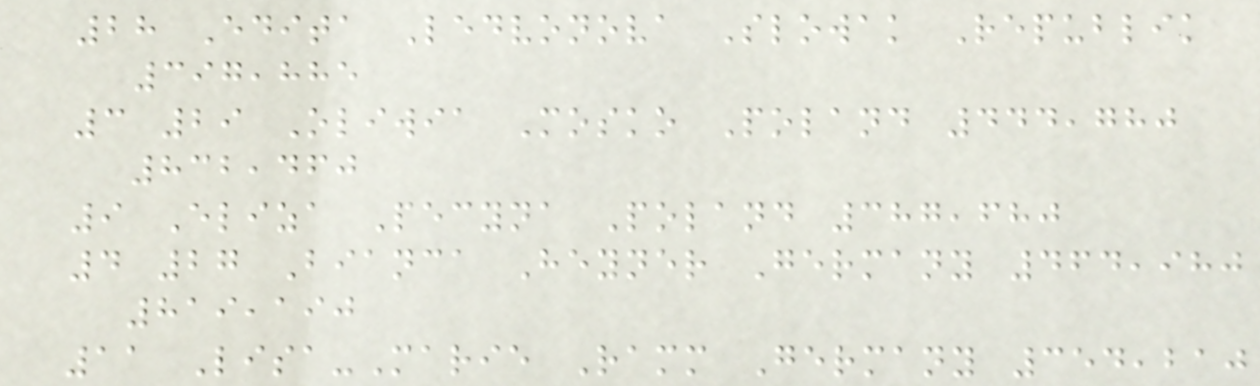28 Edita Ledvonova Slowak Republik
397,885
3 29 Oliwia Mosko Poland 444,780
832,460
9 Eliza Pecyna Poland 387,680
4 27 Bianca Heyner Germany 464,980
819,190
11 Lisa-Marie Ramm Germany 354,210
